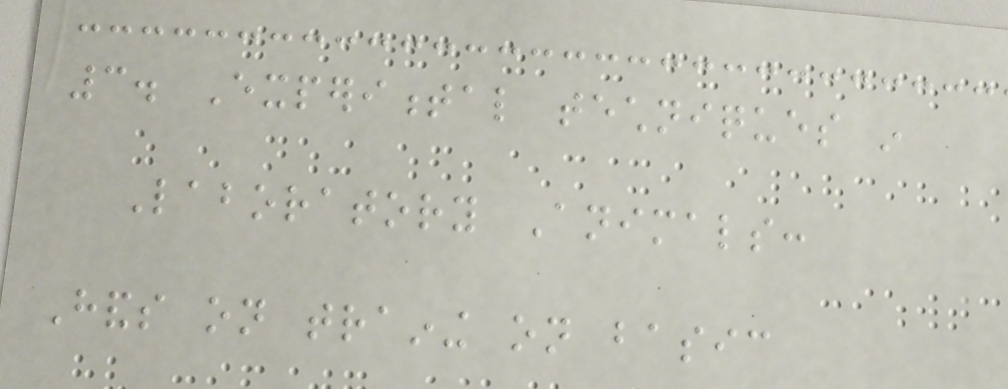3. Experimental techniques in
Laboratory Animals:
Hands on training on basic
